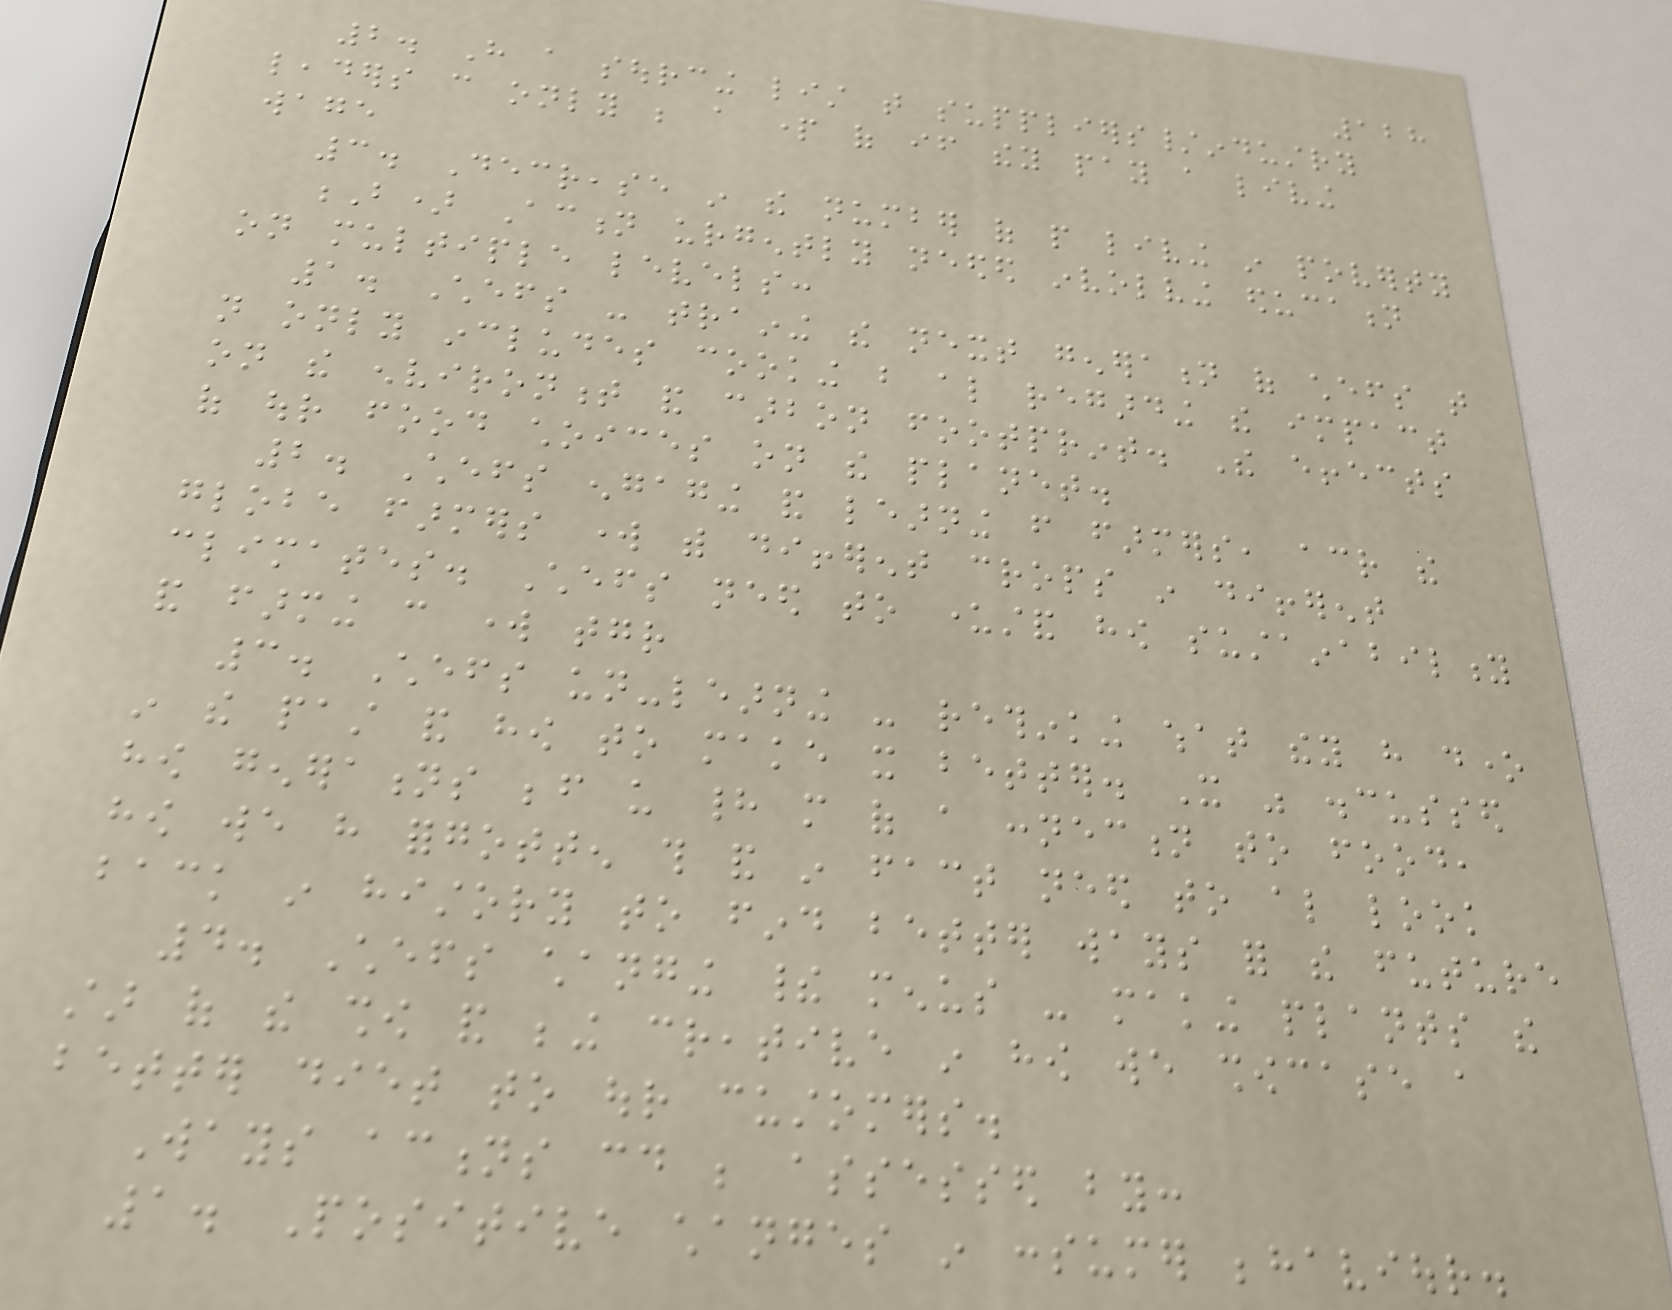128
2. Have a sourcing list that suppliers/industry
leaders can only be a part of if they pay a living
wage
3. Decrease in the number of people living in poverty
B) Action urgently needed involving education
on multiple levels:
1. Chefs - training the next generation of chefs that
not only includes cooking but also regarding the impact
on the environment and carbon footprint. The effects
of our food choices on the planet.
2. Chefs engaging and learning from farmers, across the
globe farmers work with different crops in different
climates. Chefs need to understand how sustainability
and farming can work together
3. Chefs un-learning - rethinking what they have done
in the past and how to make it better. It was discussed
how generations before us had more of a connection to food,
how we have forgotten this and in fact need to also look
back in history to find better ways for the future
4. Chefs changing their menus - making plants the
star of the show and being creative in how we showcase a
better diet to our customers.
Ways actions could be assessed by:
1. Positive changes in consumer behaviour.
